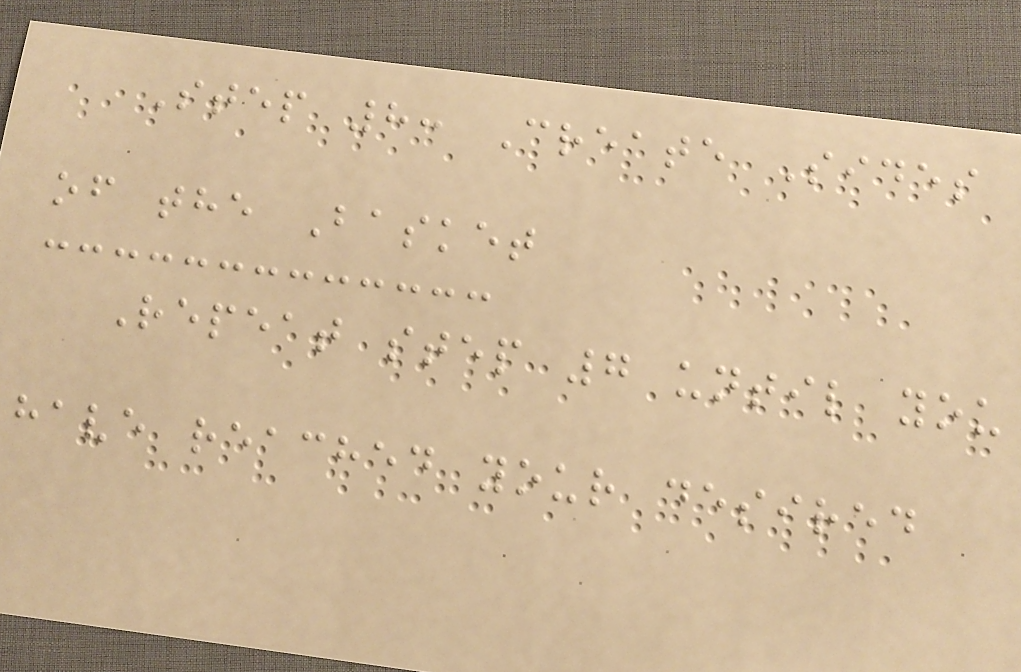Step 8: Create Sides
of the Basket
Repeat step 7 until you
have reached your desired
